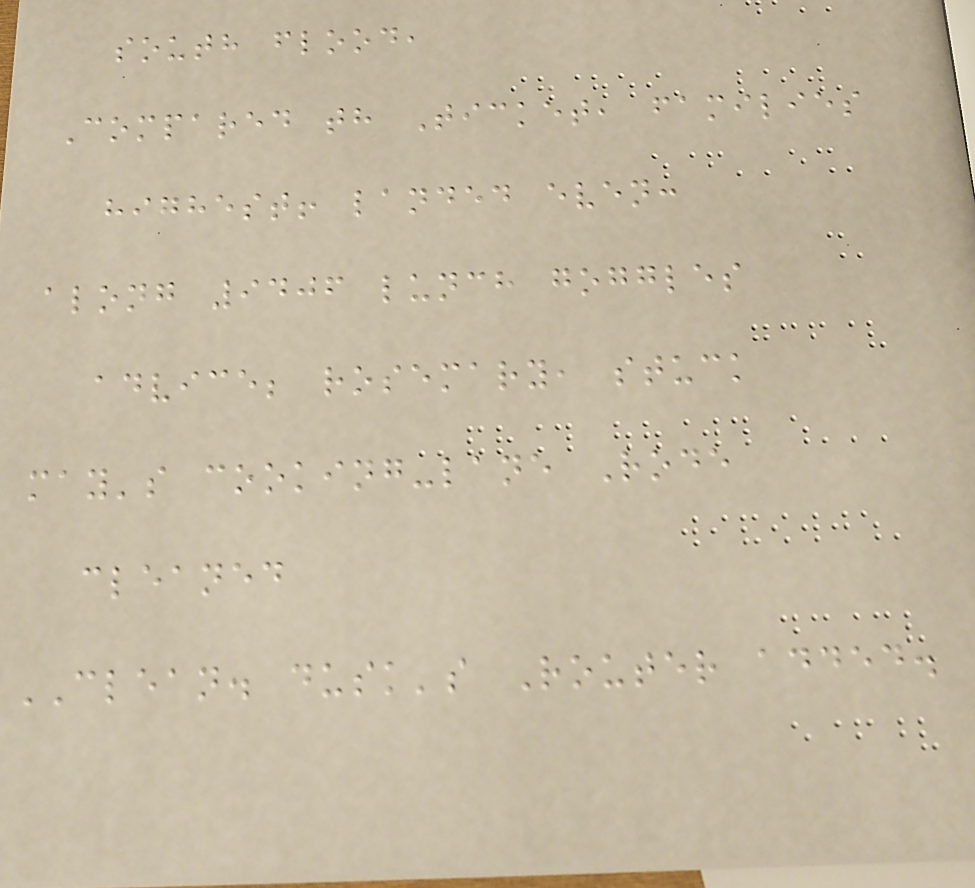south flood,
Compared th Ticket, families
highest! landed even:
along 9406 lunch goggles
advice; rosemary, stuck
may's cooking-lane Rode
cleaned
CLEAN. dusk's Router added.
